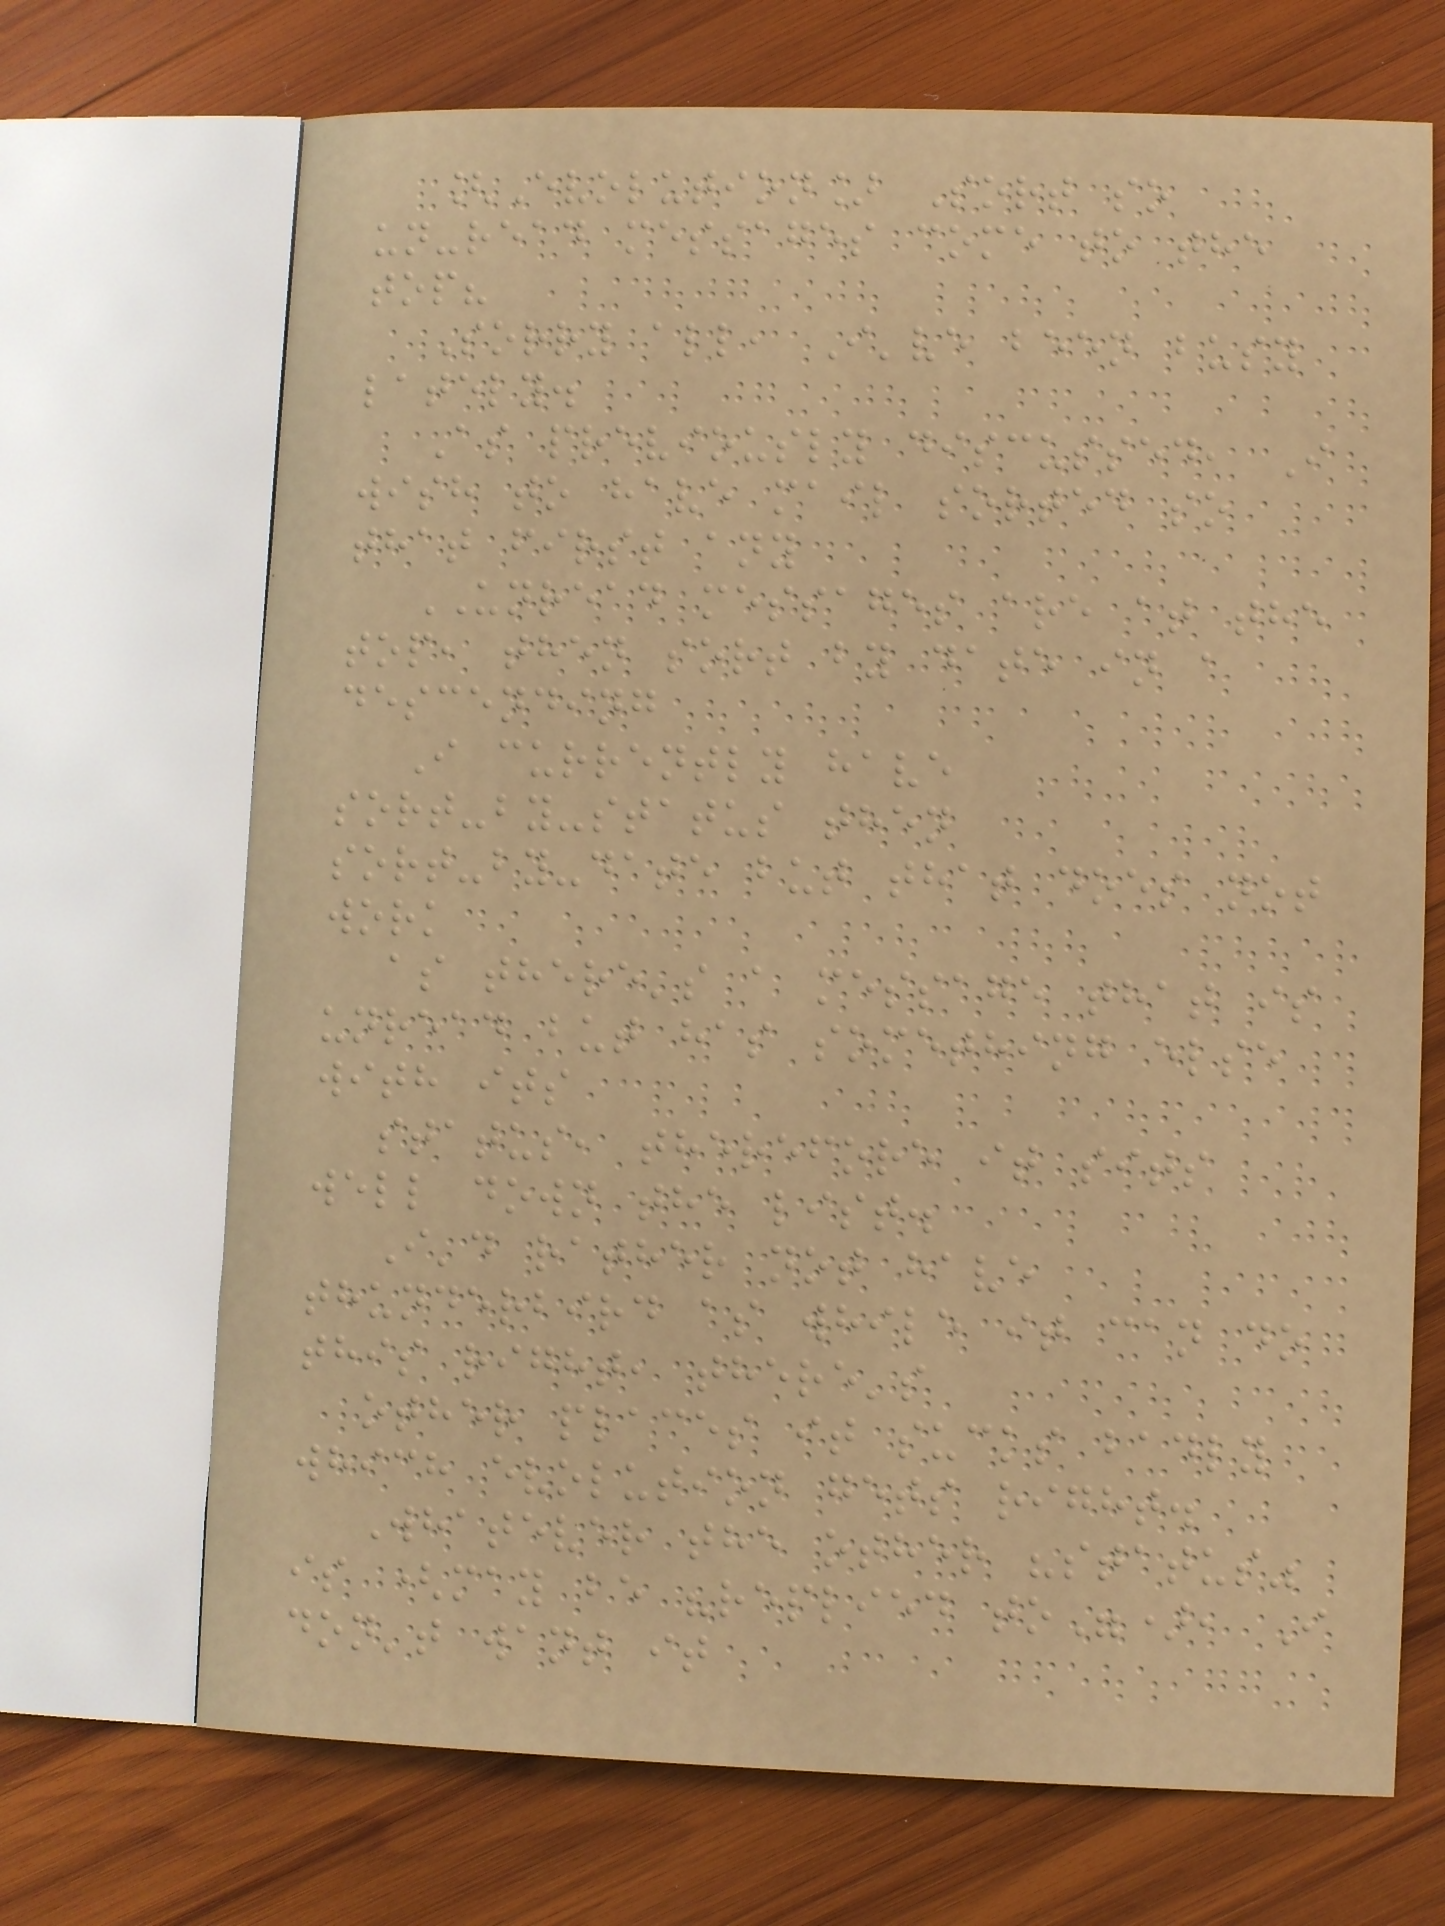[Evolution] Sort so
un-read messages come to the
top?
Sorry all, I've been busy
lately.
As previously discussed, I
wish to have mail sorted so
that first any
UNREAD messages are at the
top, then sort by date in a
descending
I currently have
sort-by-status then
sort-by-date but that does not
work
as there's a message that is
unread but has something else
with its
status, therefore it sits
well down the list.
I'd rather not have
thunderbird as while it can do
this right, there's
other places it sucks badly
which evolution gets right.
Whatever the other "status"
is (may be "replied to"), I
don't want it
